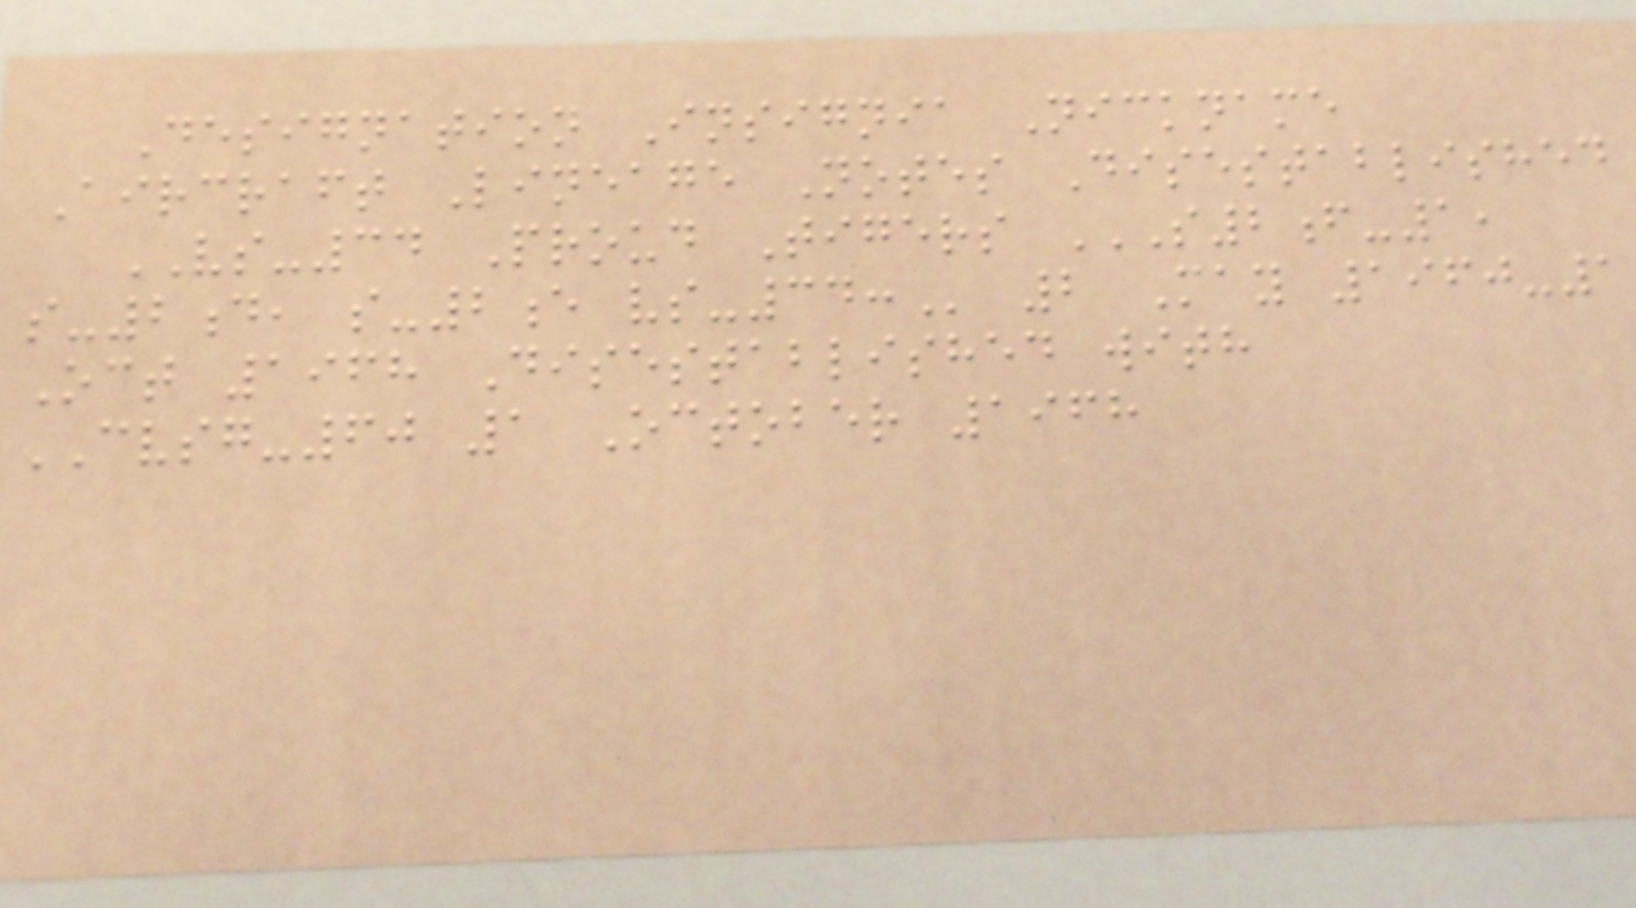Designation Insignia Nickname
Aircraft Lineage Notes Disestablished
VS-34 Proud Tigers S2F-1,
S-2D, S-2E VS-34: 2 May 1960-1
Oct 1968 Disestablished with
CVSG-60 1 October 1968
